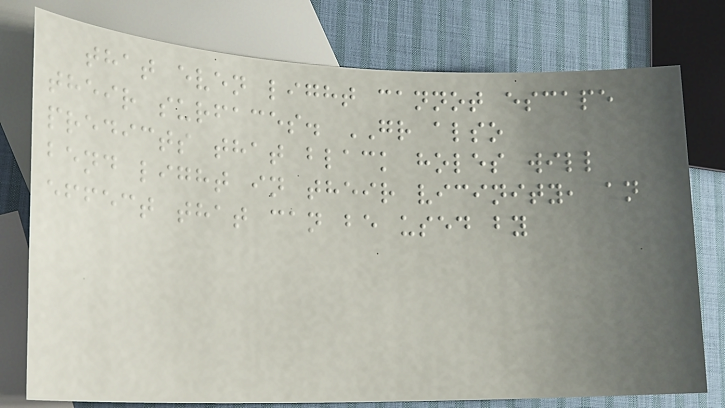that even light cannot escape
their surfaces. GR also
predicts that black holes will
bend light in their vicinity, an
effect that can be used by
